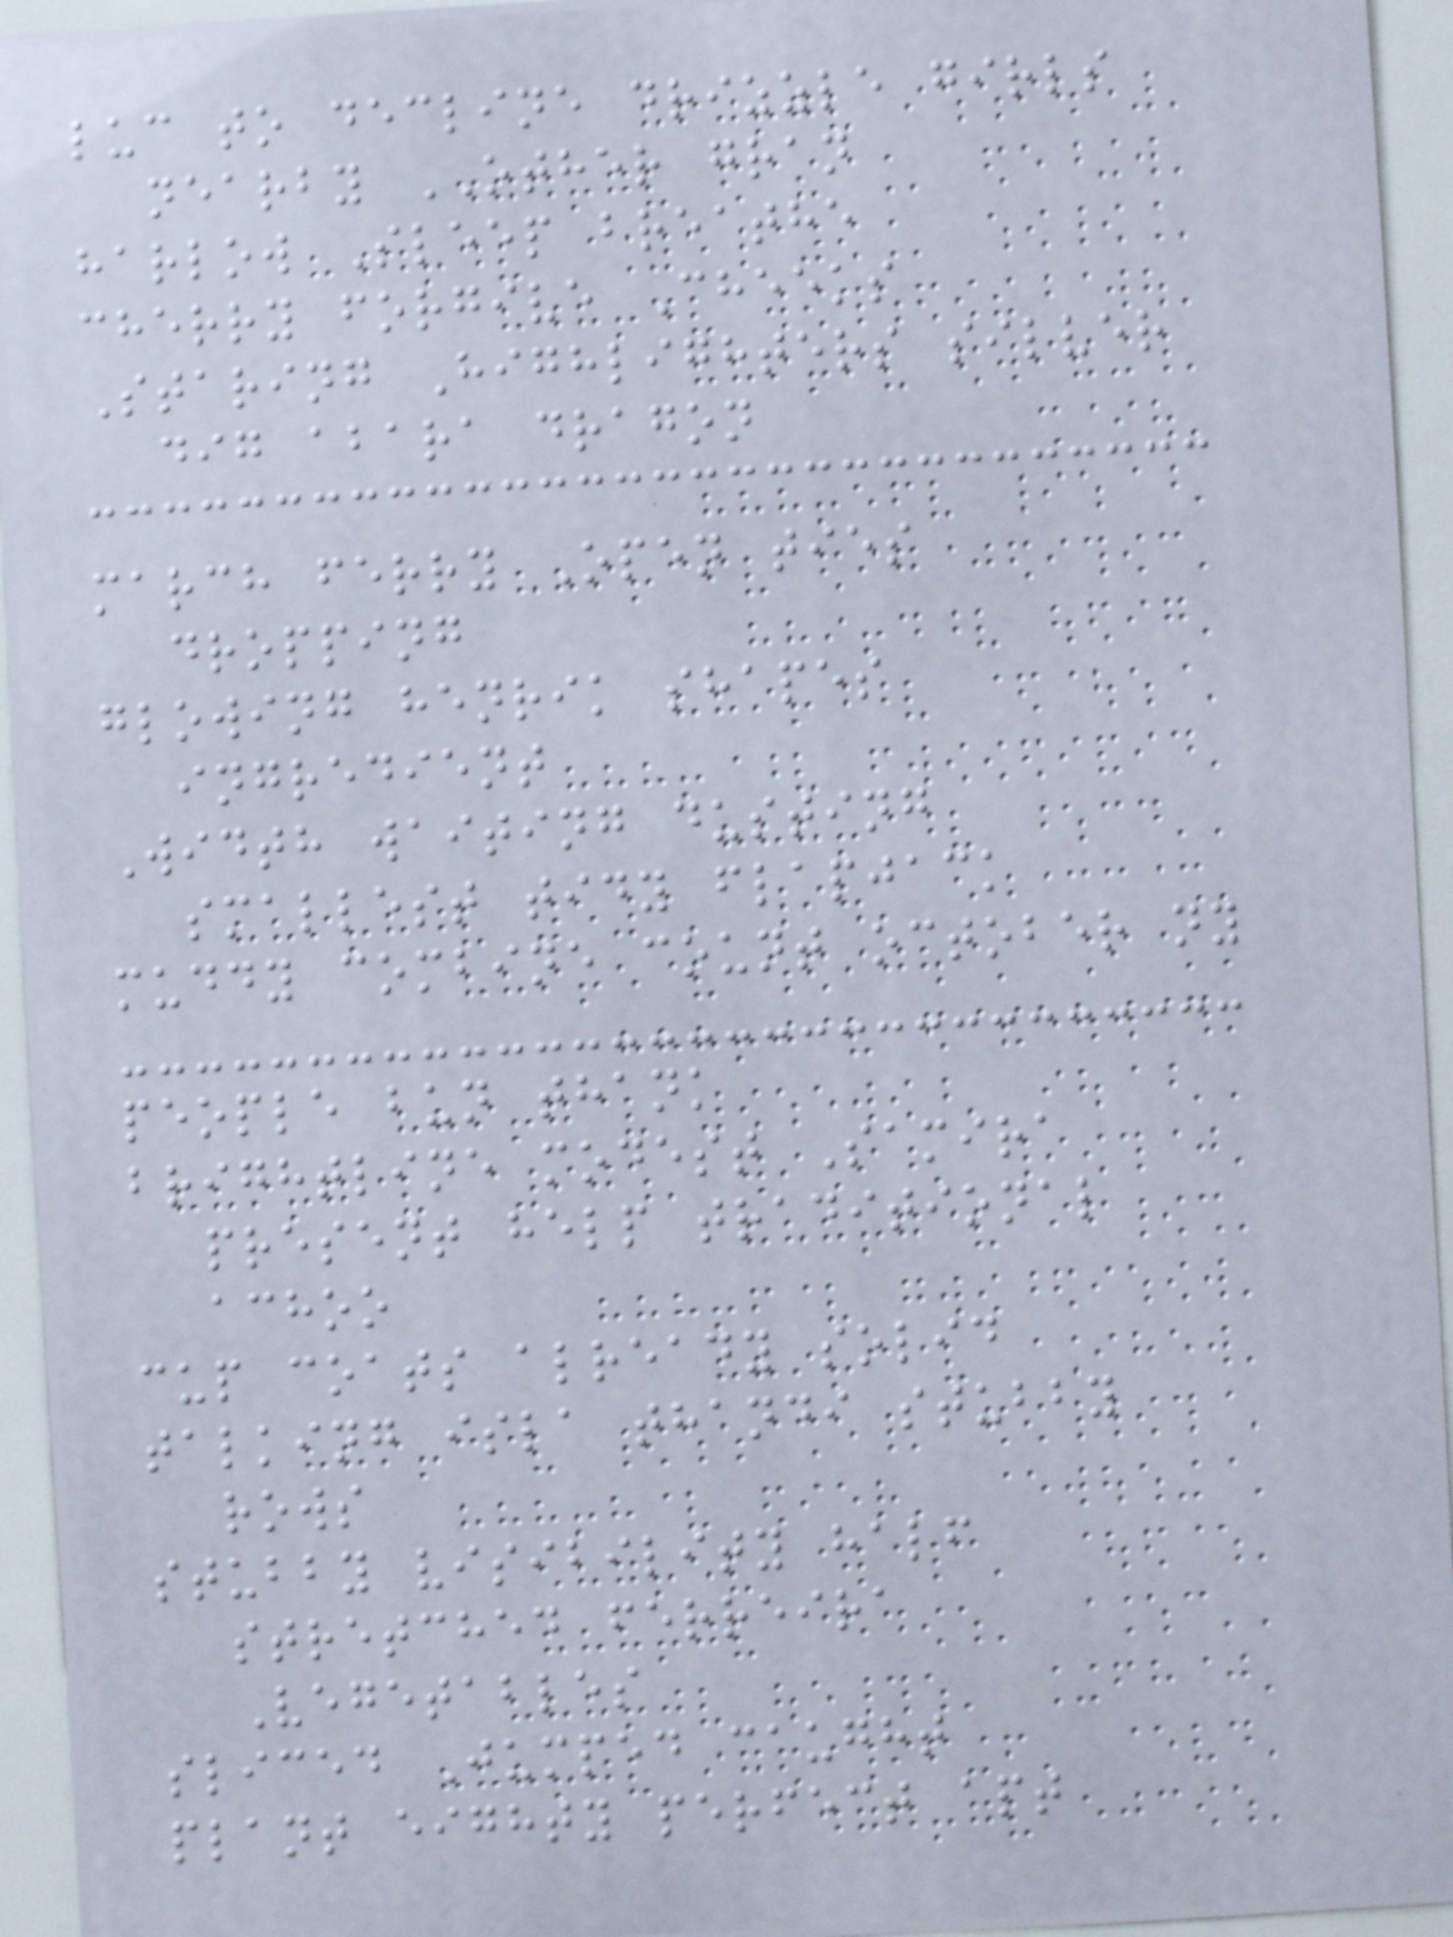luc to decline drizzle girls
nearby OTHER gran
harlow Sleep breathe
cherry forgive Cheeks
Staring Highlighters silver
dig abara dragon
march ferry Open ties
dropping
glowing henrik shapes
ingredient
Width waiting dusting
smallest tidy flapjack
muddy combine count october ny
people bun thank
brightline modest Samira
present help traditional
achoo
cup coats already solid
talking isla thandi stubby
rows
stubby visibility half
stretched ferreira
Vegetables
sliced Jumped caught
plant eighty perfect apt
